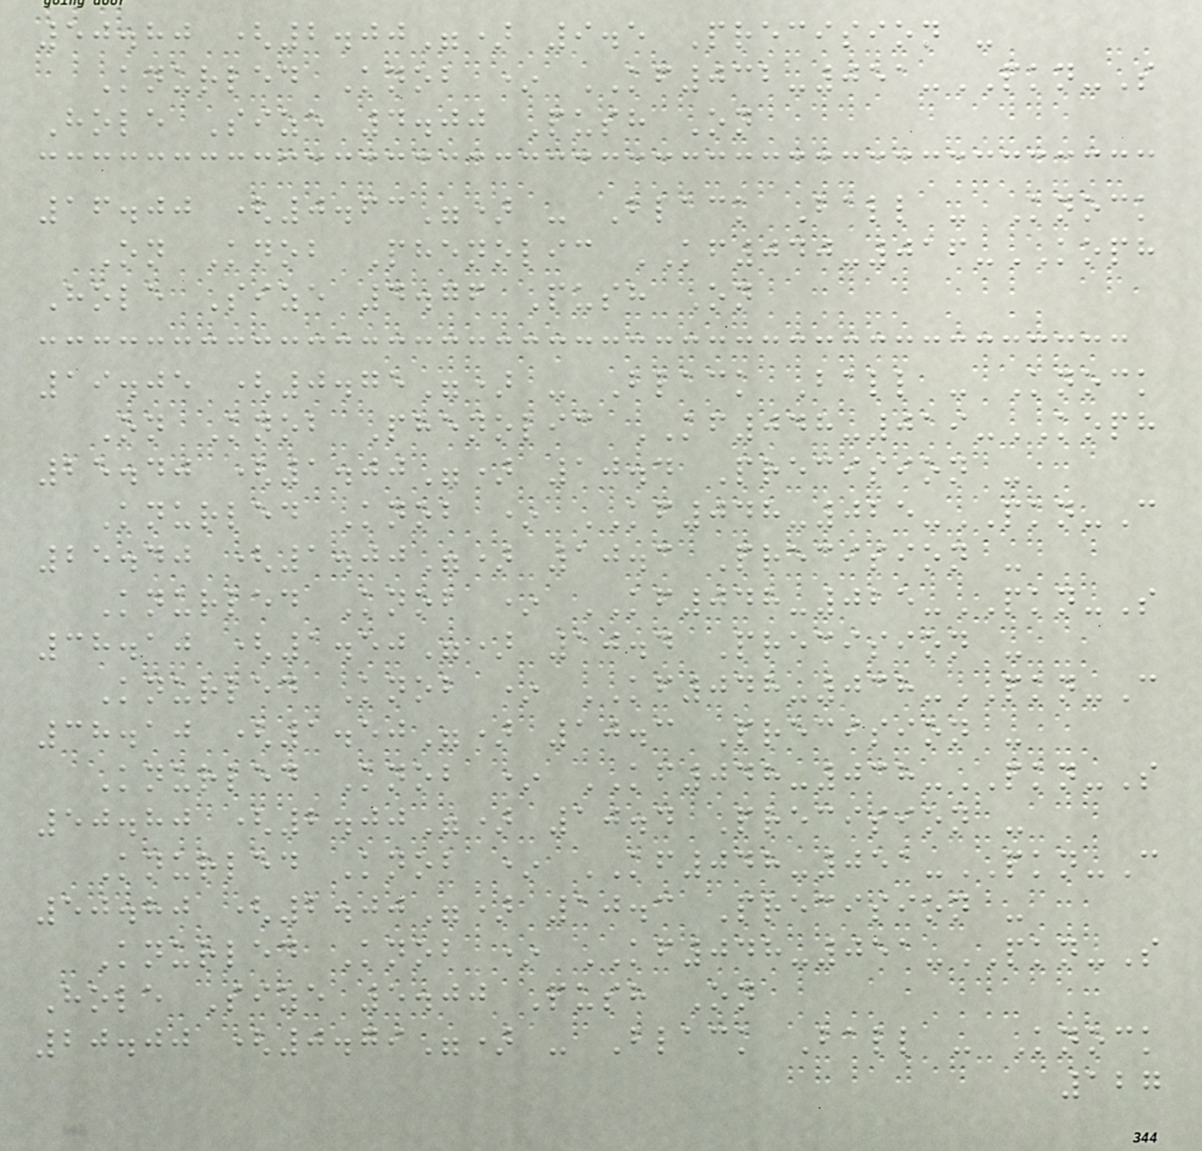50.80 (2.00") 9.5 Precision -
Knurled Knob * KF032-051-PKN-S
Hole Size 4.00 Push On
16.00 (0.63") - Black Ball - Knock
On Knob Phenolic KF040-016-KOPH
Hole Size 4.76 Push On
19.05 (0.75") - Black Ball - Knock
On Knob Phenolic KF048-019-KOPH
25.40 (1.00") 10.4 Precision -
Knurled Knob * KF048-025-PKN-C
25.40 (1.00") 10.3 Precision -
Knurled Knob * KF048-025-PKN-S
38.10 (1.50") 10.4 Precision -
Knurled Knob * KF048-038-PKN-C
38.10 (1.50") 10.3 Precision -
Knurled Knob * KF048-038-PKN-S
50.80 (2.00") 10.4 Precision -
Knurled Knob * KF048-051-PKN-C
50.80 (2.00") 10.3 Precision -
Knurled Knob * KF048-051-PKN-S
Hole Size 5.00 Push On
20.00 (0.79") - Black Ball - Knock
127
